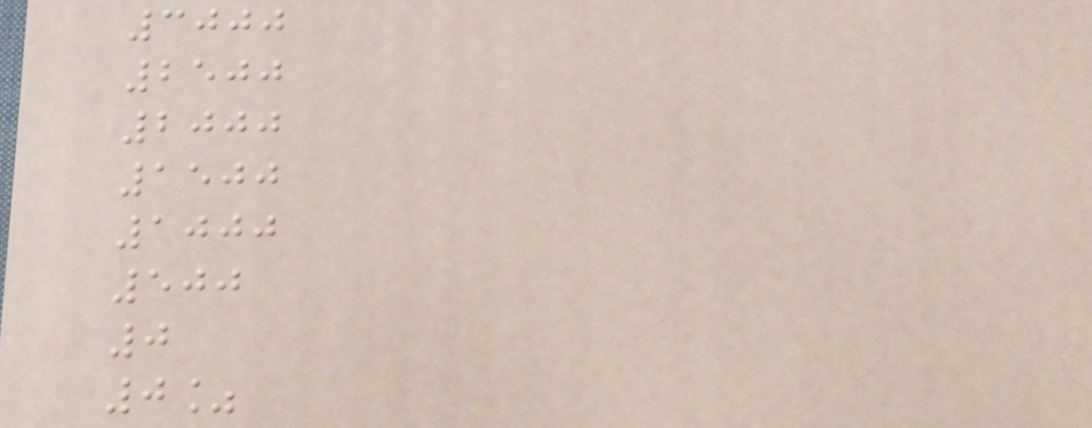3000
2500
2000
1500
1000
500
0
0%
